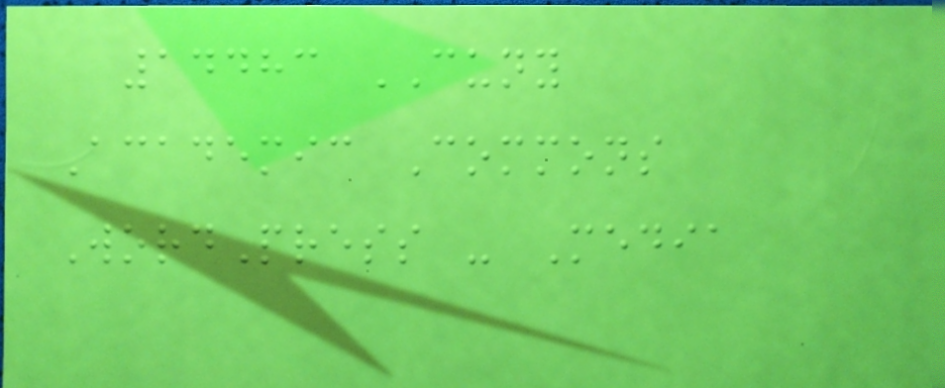14483 CUNY
Academic Commons
WordPress - Media
